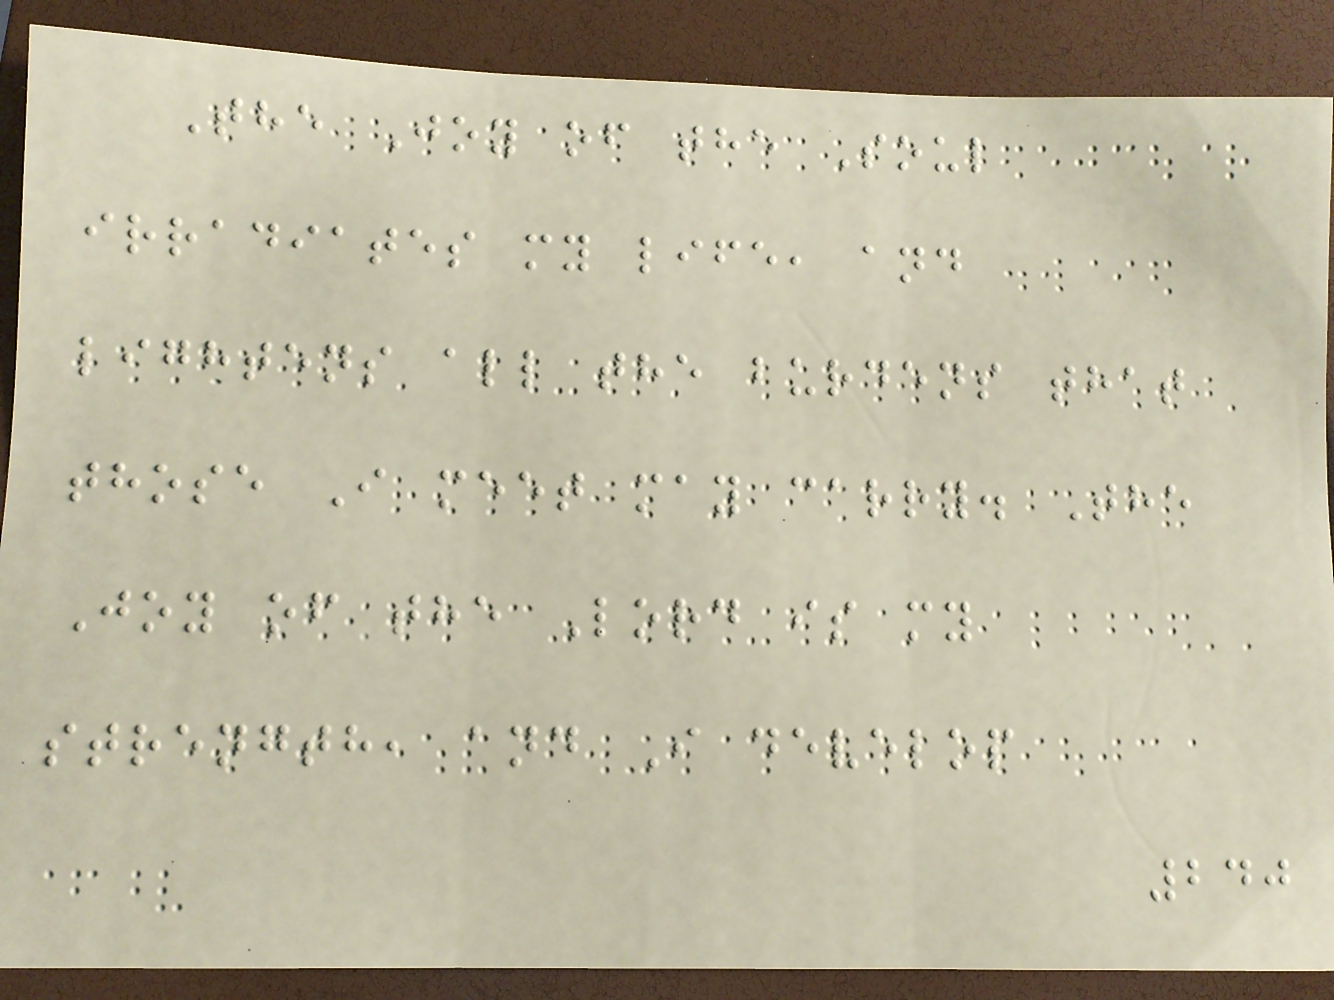The Joy of the Soul
irradiates my life, and
lightens all the burdens that
those I meet may carry. The
Joy of the Lord is my
strength, and I develop
240
